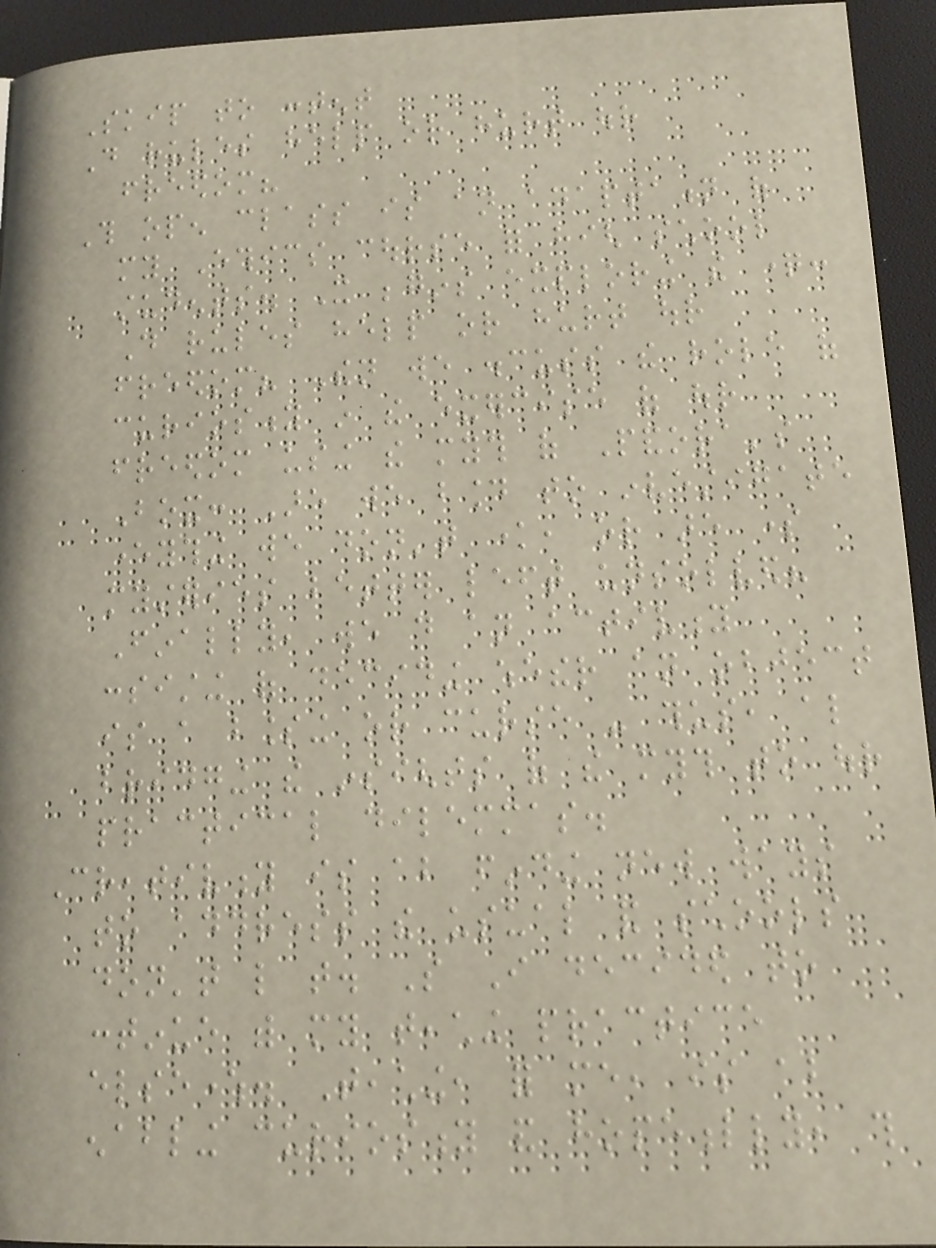Skip to content
Do rules help or hurt our
freedom?
This open class is an adaptation of
my Ethics course for high school
students. It begins exploring the question:
Do rules help or hurt our
freedom? Then we discuss the role of
curiosity in the exercise of our
freedom using the myth of Pandora's
Box: Are we bound to investigate
everything we don't know, or are some
mysteries better left unsolved?
Finally, we do an activity
consisting of deciding whether an object
is a blessing or curse - thus, also
bridging the insights of the myth to our
practical dilemmas.
Creativity is about finding new ways
to address the usual and schools
don't like that. So I decided to
continue with my teaching practice
elsewhere. Teaching, for me, is about
enabling curiosity and hopefully, this
